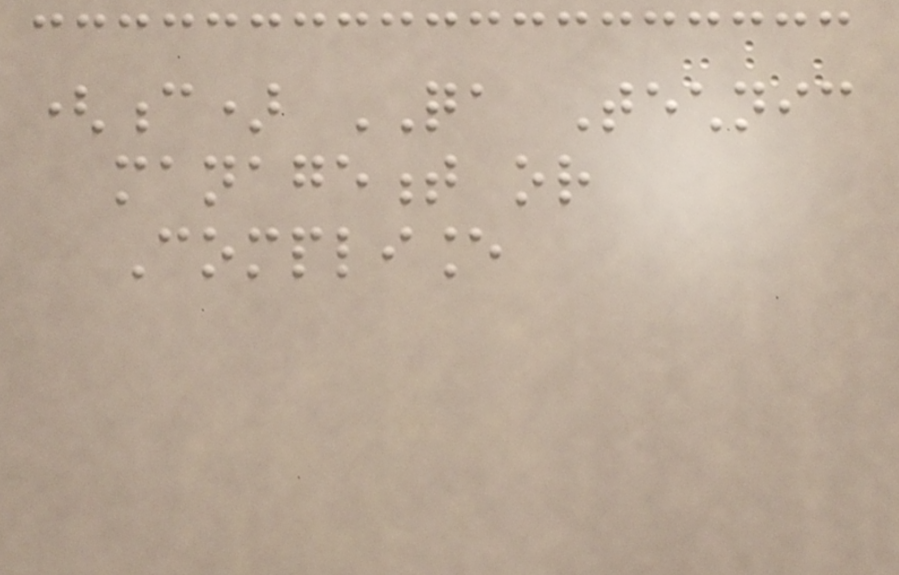(c) QA Technic
management or
Compliance
